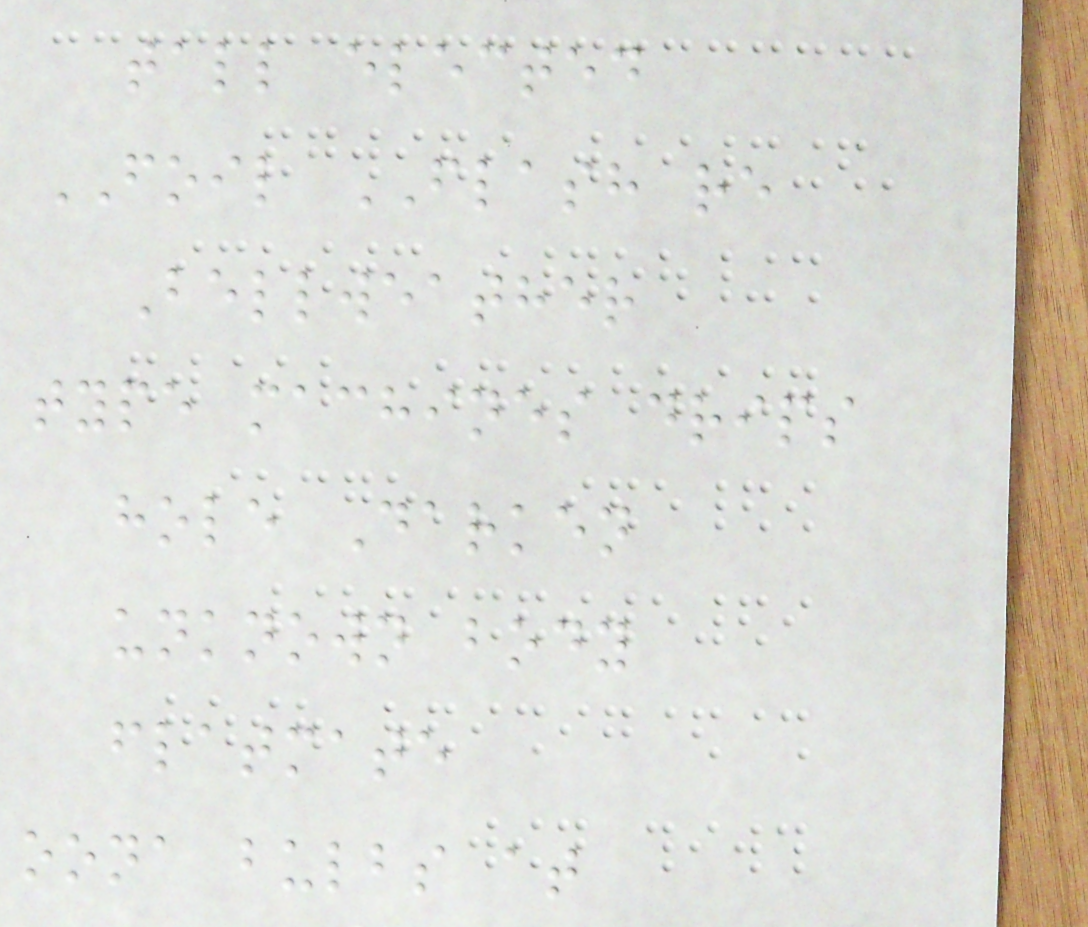tall elected
FOIL FLASH re
Bellweather
type machines drips
hole Darken
unknown body
flatmate
oona bulbs at
